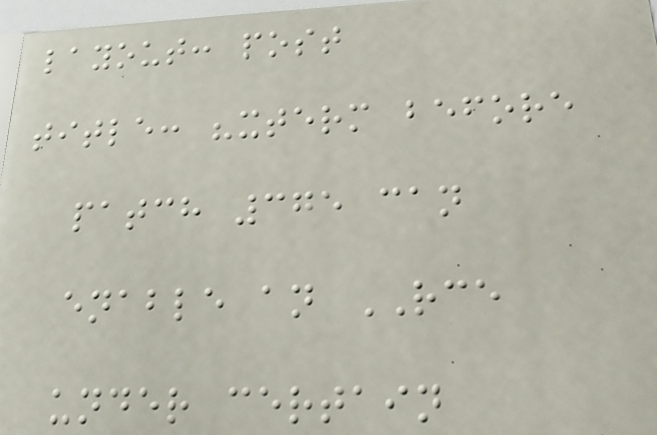layout: post
title: "xterm before
patch 375 can
enable an RCE
under certain
